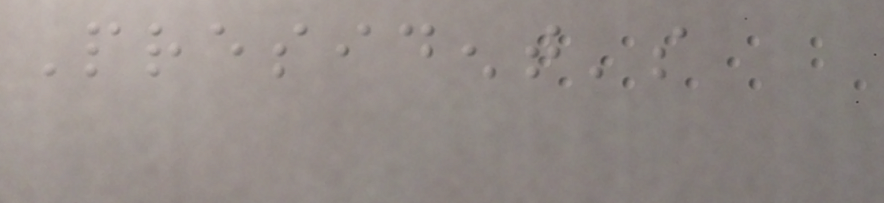President's
